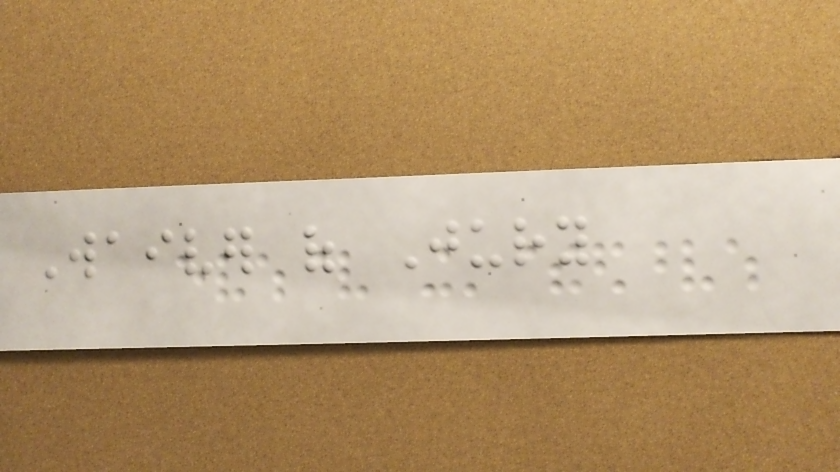Waiver of Jury
